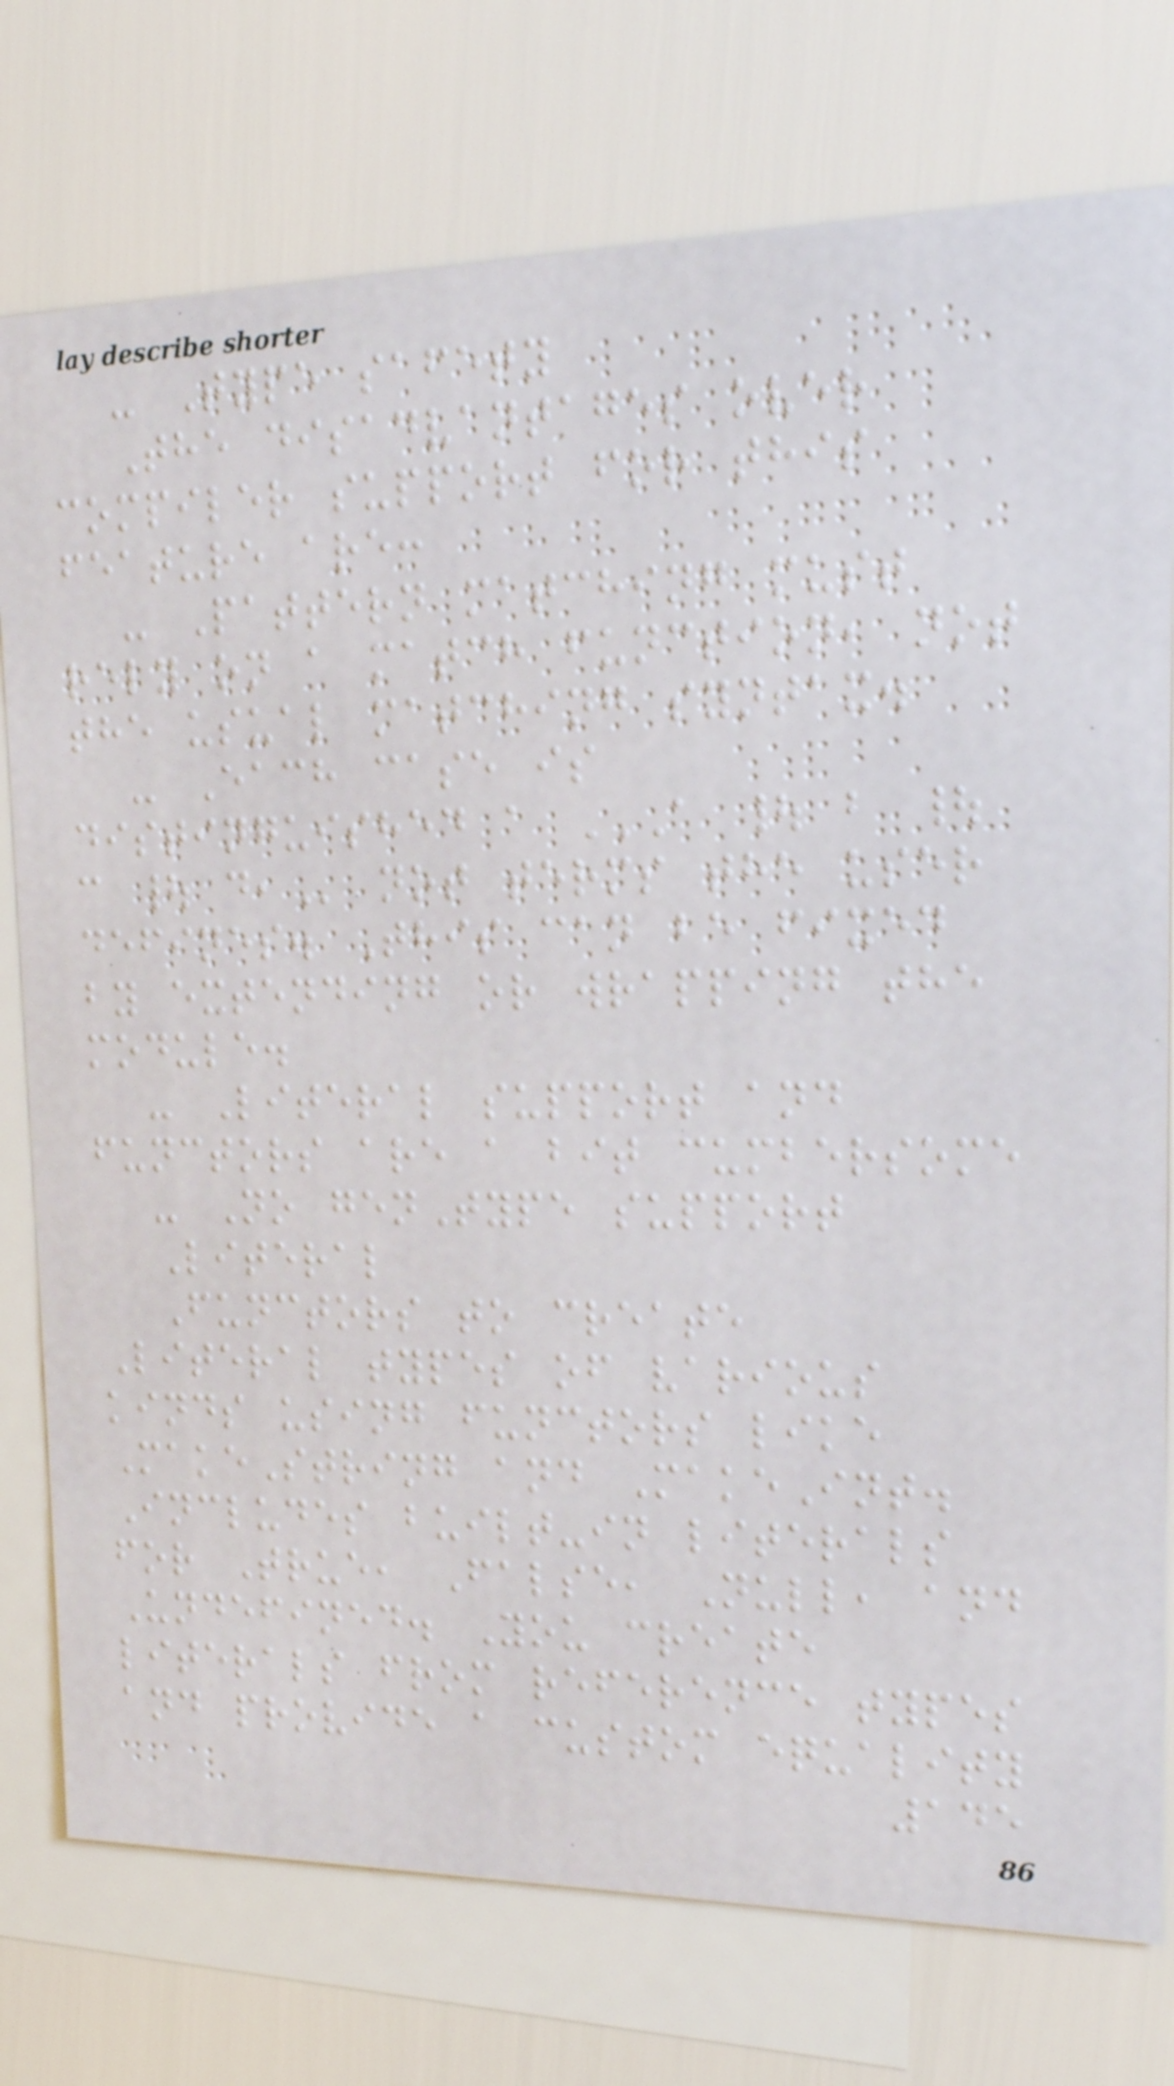- Type safety
The disadvantages over
compiler support for this
feature are:
- Pattern matching must
rely on a match function, not
the usual matching syntax.
- Each case is
distinguished a A | B |
C | D, not terms the user
defines. This can be fixed
by extending or wrapping the
module.
- Literal support and
functors are a bit cumbersome
- No genType support
Literal
Functors to create
Literal types of various
kinds using functors like
MakeString and MakeInt.
Includes built-in literals
for True, False, Null, and
Undefined. You create
literals from reference types
and provide a custom equality
145
